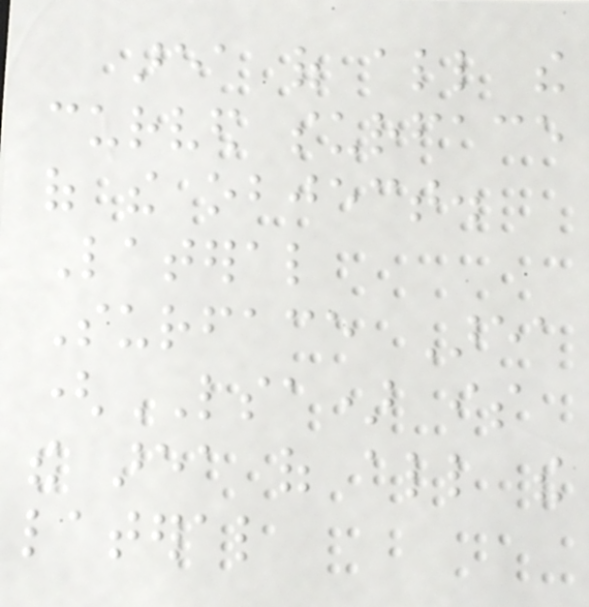area of all the
curved surface
of the object.
Lateral
Surface Area
(LSA) is
the area of all the
lateral
